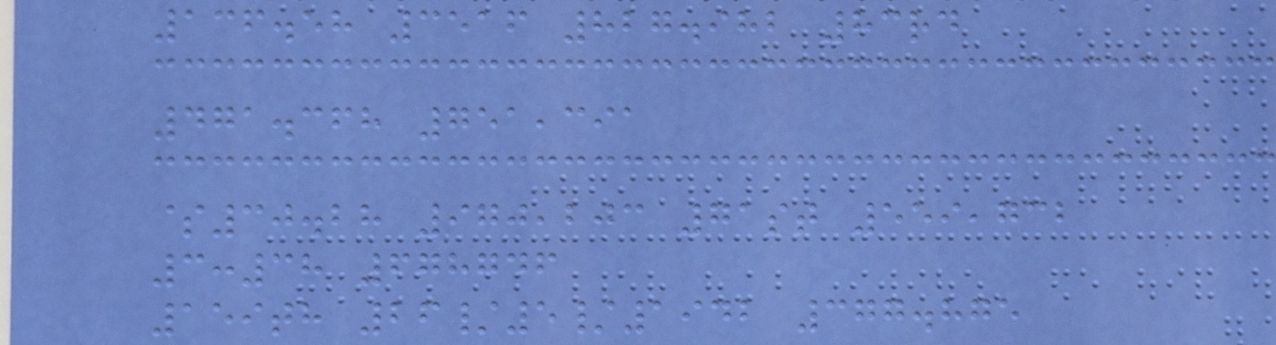136.58 3516 827.982 83rd
471.368 751,391
$30.28 970,203 71st 559,732
3:38 678746
159th 26/5/1942 377.875
